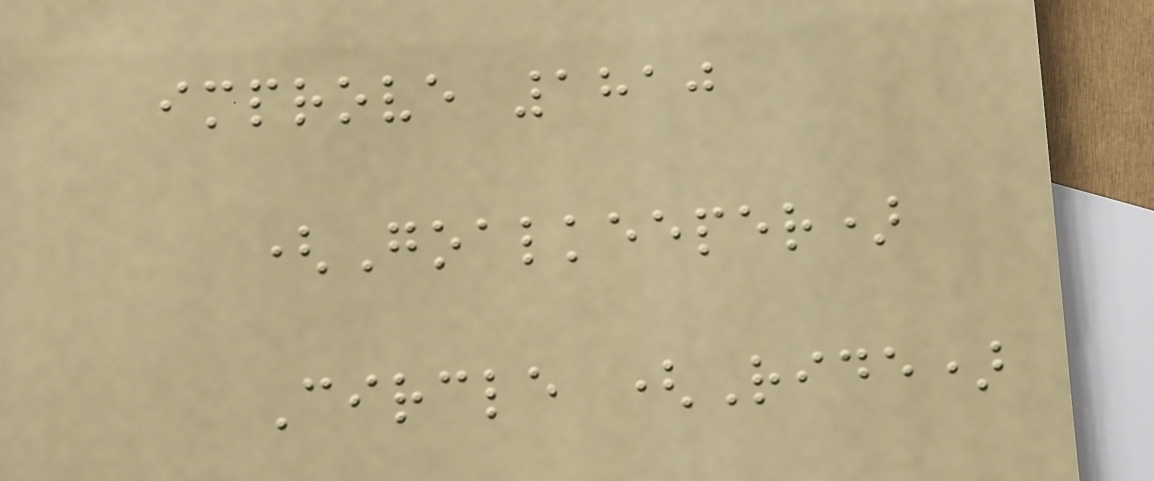improve 1810
(Goalkeeper)
Circle (Ride)
